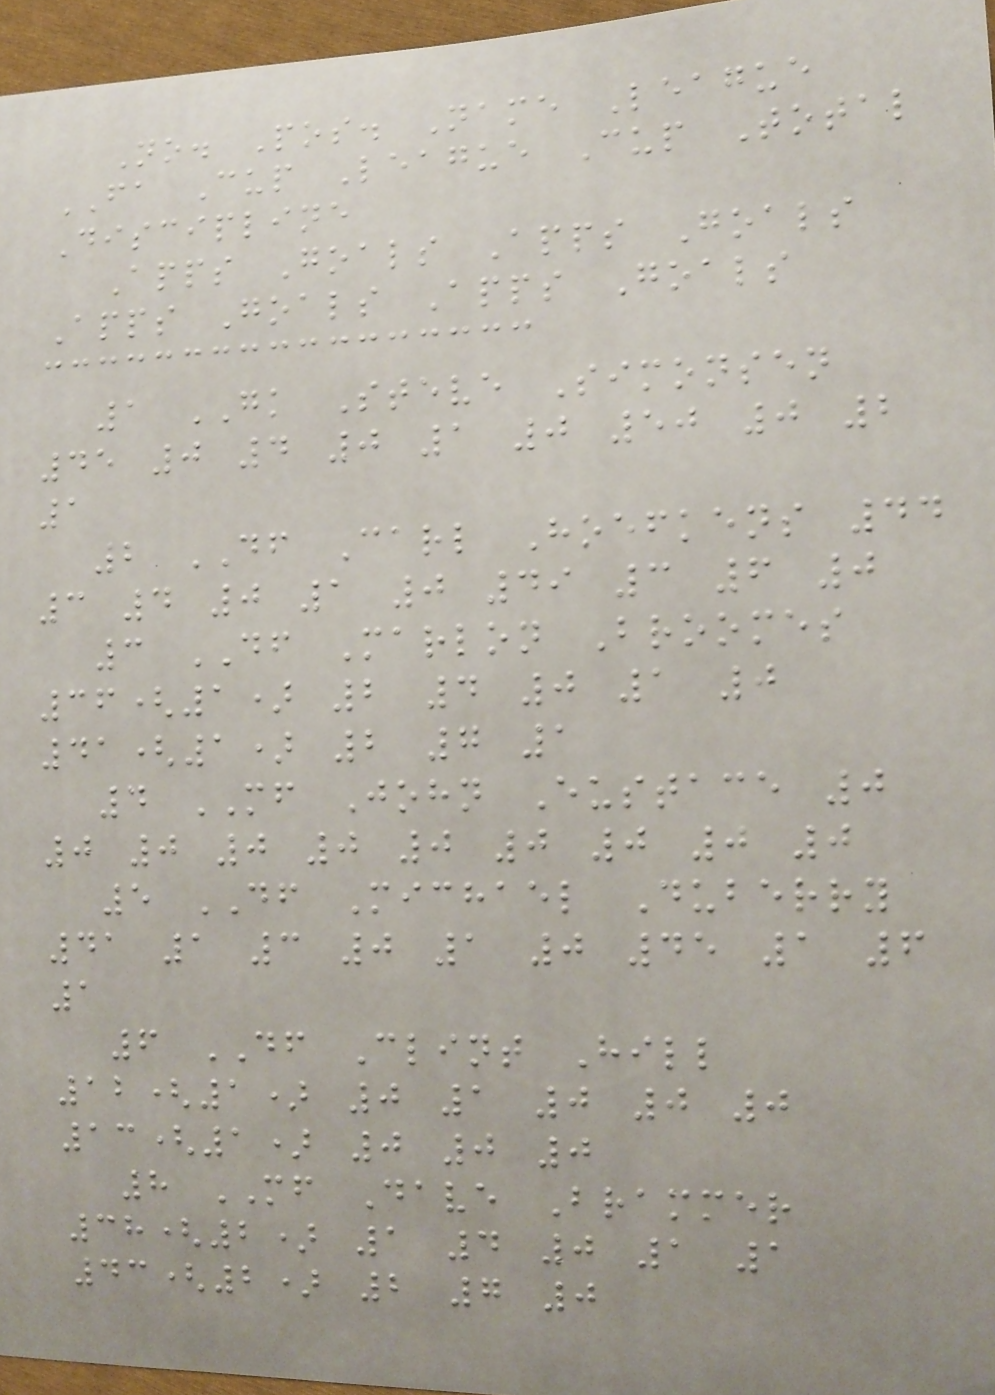No. Pos. Name League
FA Cup League Cup Total
Discipline
Apps Goals Apps Goals
Apps Goals Apps Goals
1 GK Steve Simonsen
45 0 4 0 1 0 50 0 2
1
2 DF Carl Hoefkens 44
3 4 0 1 0 49 3 6 0
3 DF Marlon Broomes
36(1) 2 4 0 1 0
41(1) 2 7 1
4 MF John Eustace 0
0 0 0 0 0 0 0 0 0
5 DF Michael Duberry
41 1 3 0 1 0 45 1 6
1
6 DF Clint Hill
12(1) 0 1 0 0 0
13(1) 0 0 0
8 MF Dave Brammer
38(2) 1 4 0 1 1
43(2) 2 7 0
